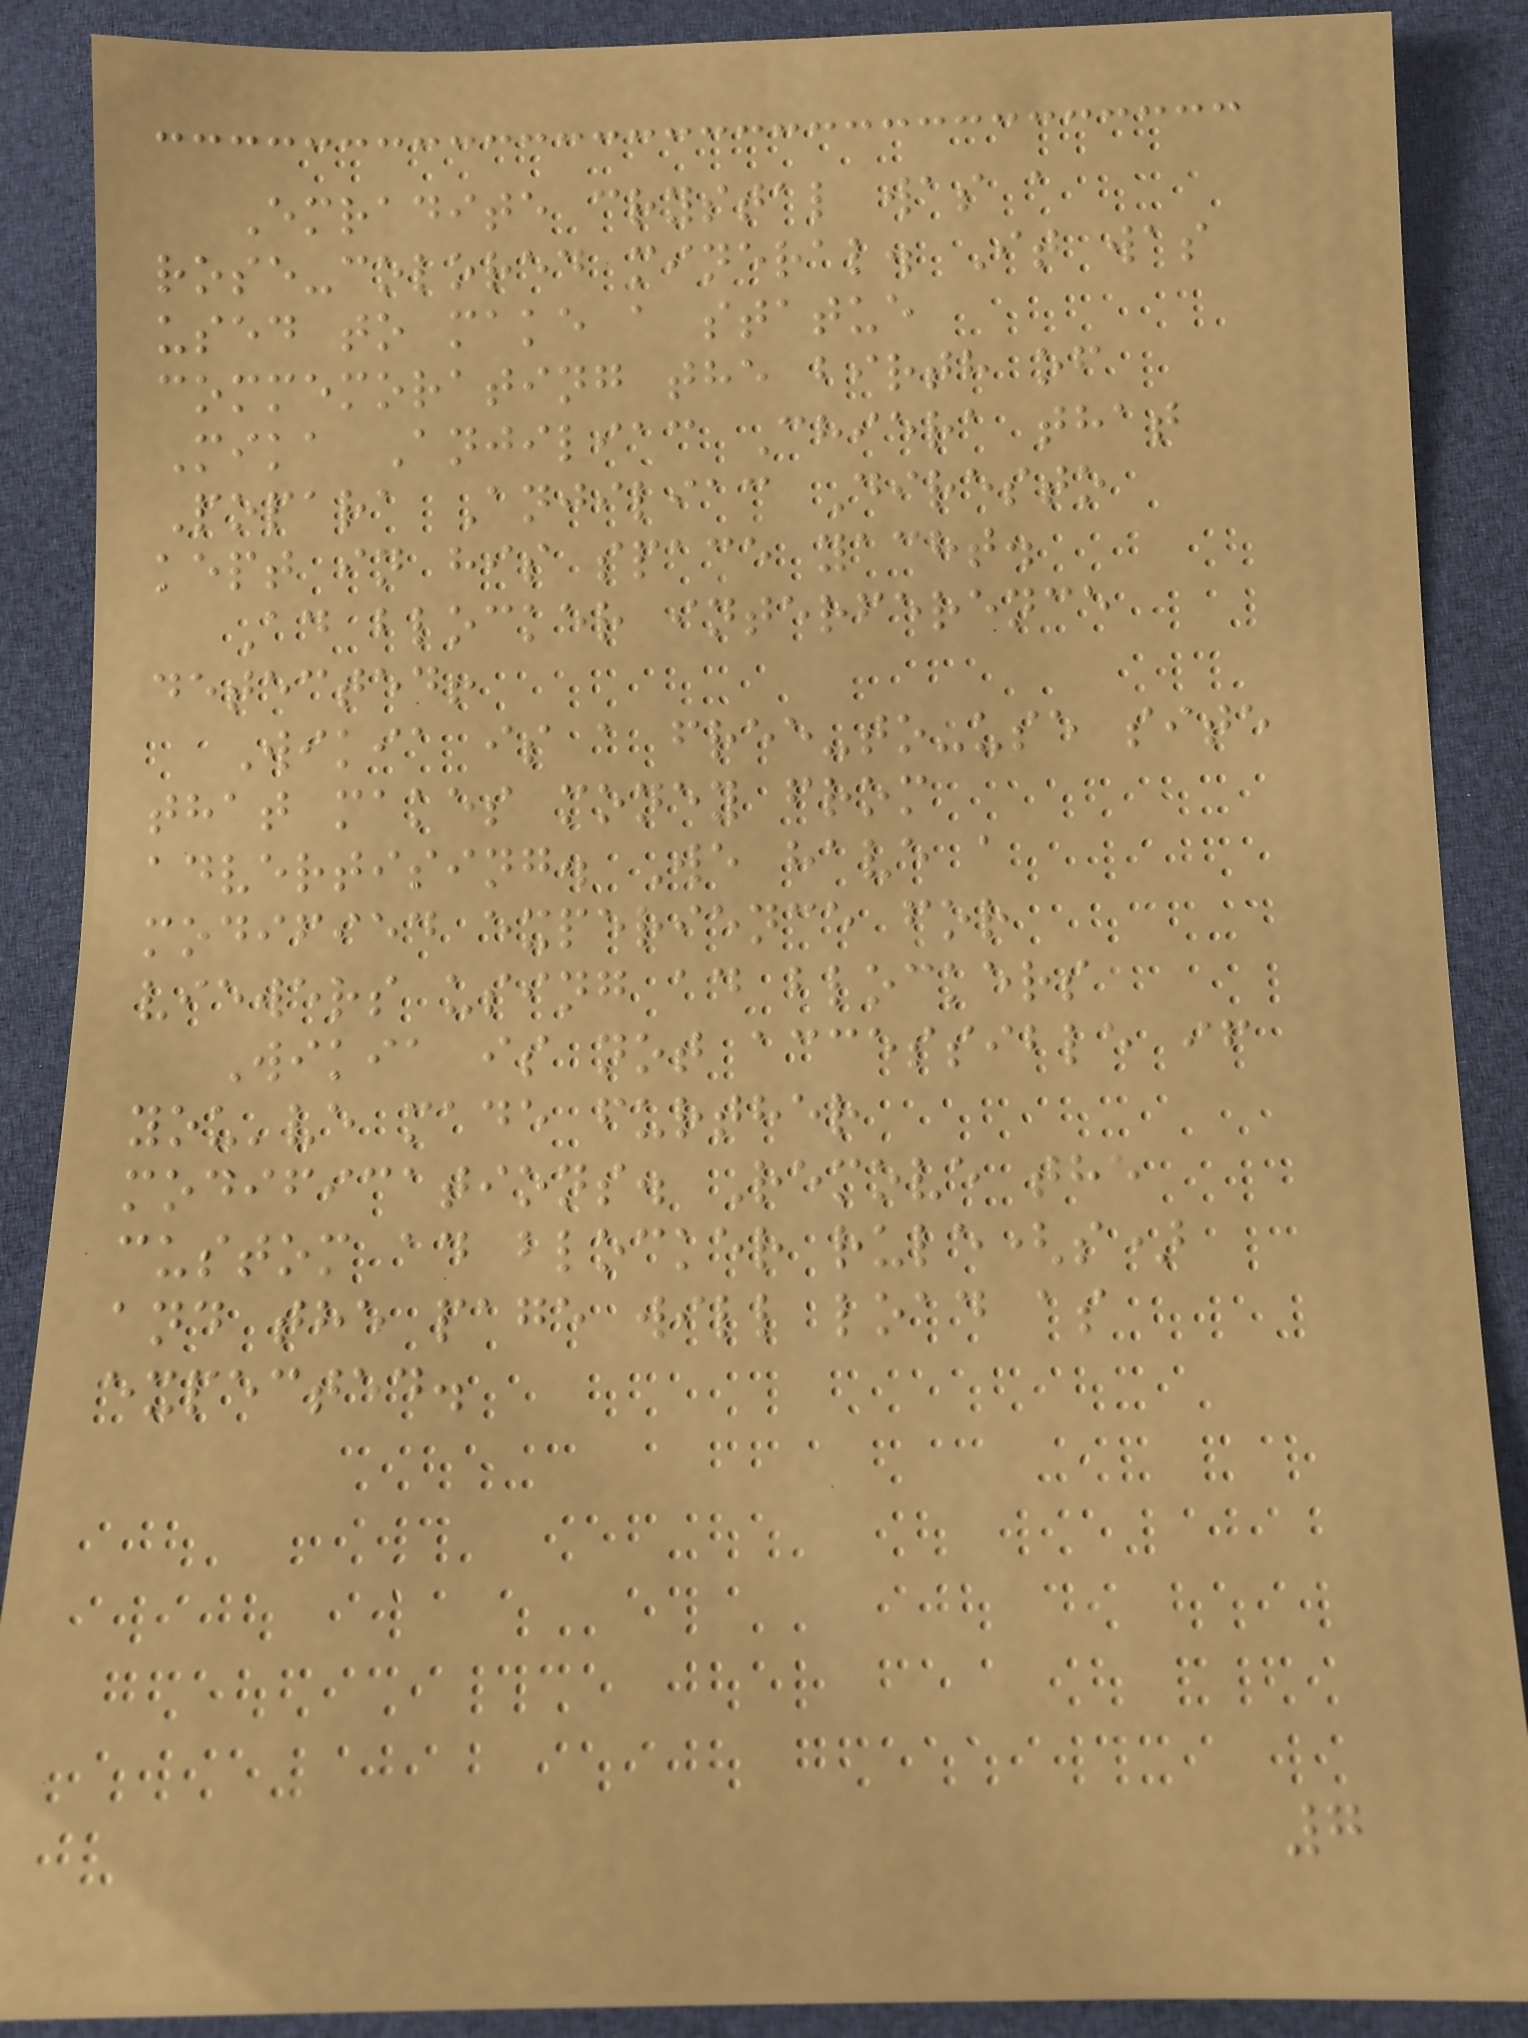Emradite crystal was a
rose-colored mineral. It was
used to make a statue
commemorating the birth of
Mika Anjiliac Chiera that
Popara Anjiliac Diresto
kept in his space yacht.
Ad blocker interference
detected!
Wikia is a free-to-use site
that makes money from
advertising. We have a
modified experience for
viewers using ad blockers
Wikia is not accessible if
you've made further
modifications. Remove the
custom ad blocker rule(s)
and the page will load as
expected.
7
